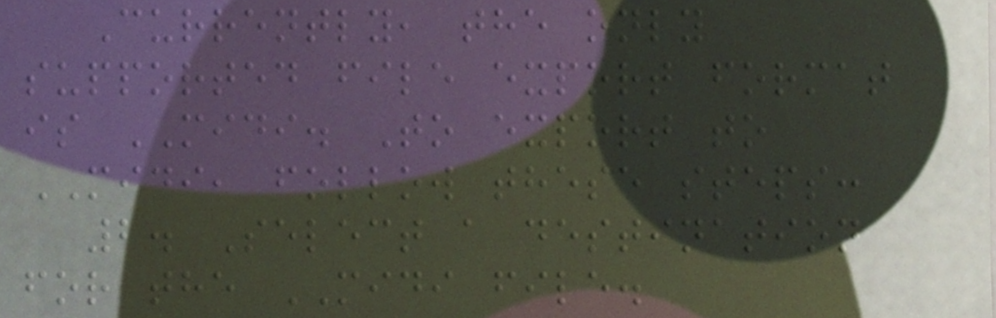Currently, the only
supported file export format
is MIDI. To export to
MIDI, follow these steps:
2. Select a destination
for the MIDI file.
